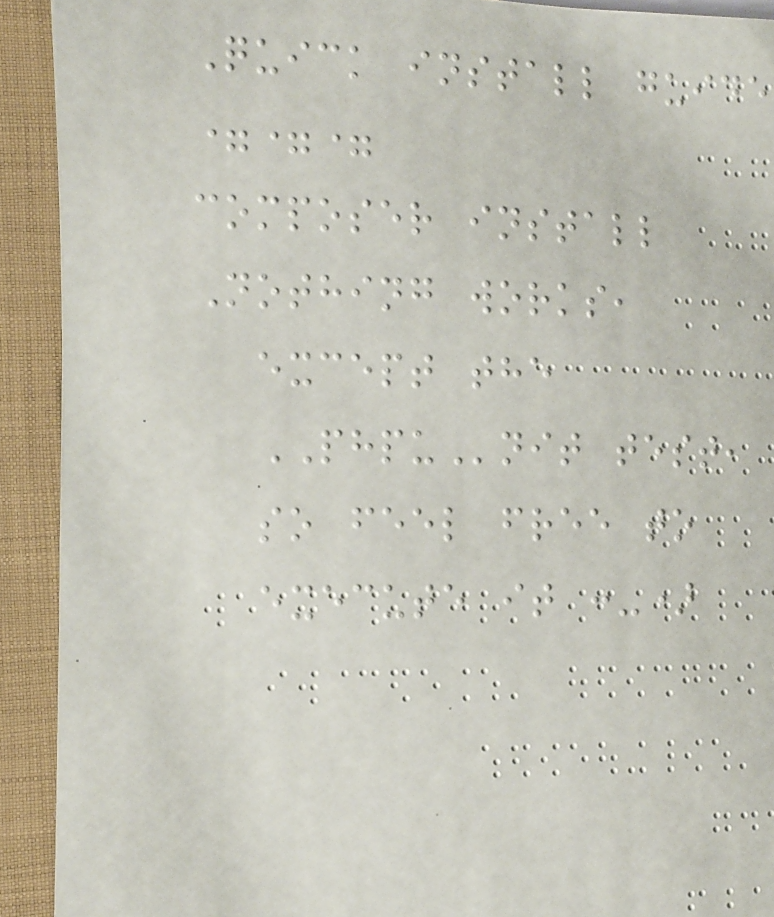Quick install guide
===
composer install
Nothing works,
except the
PHPUnit test,
so feel free to
execute it :-)
